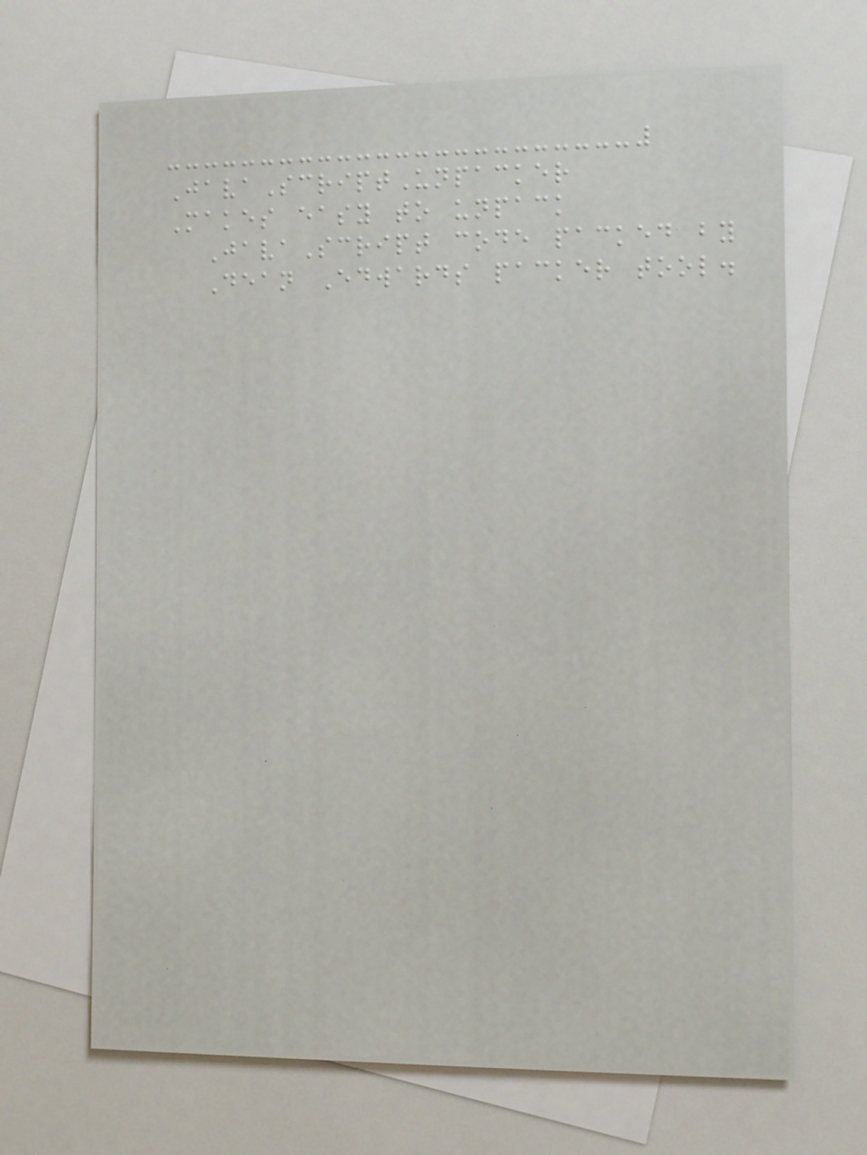JavaScriptUnpacker
Makes easy to unpack
JavaScript code packed by
Dean Edwards packer tool.
